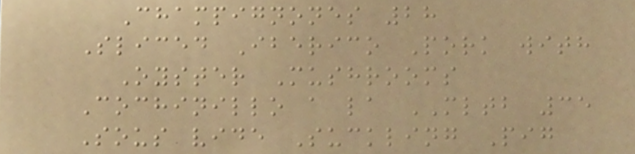Champignones 28
Sliced Iberico Pork with
Oyster Mushrooms
Cochinillo a la MLTB 35
Sous vide Suckling Pig
